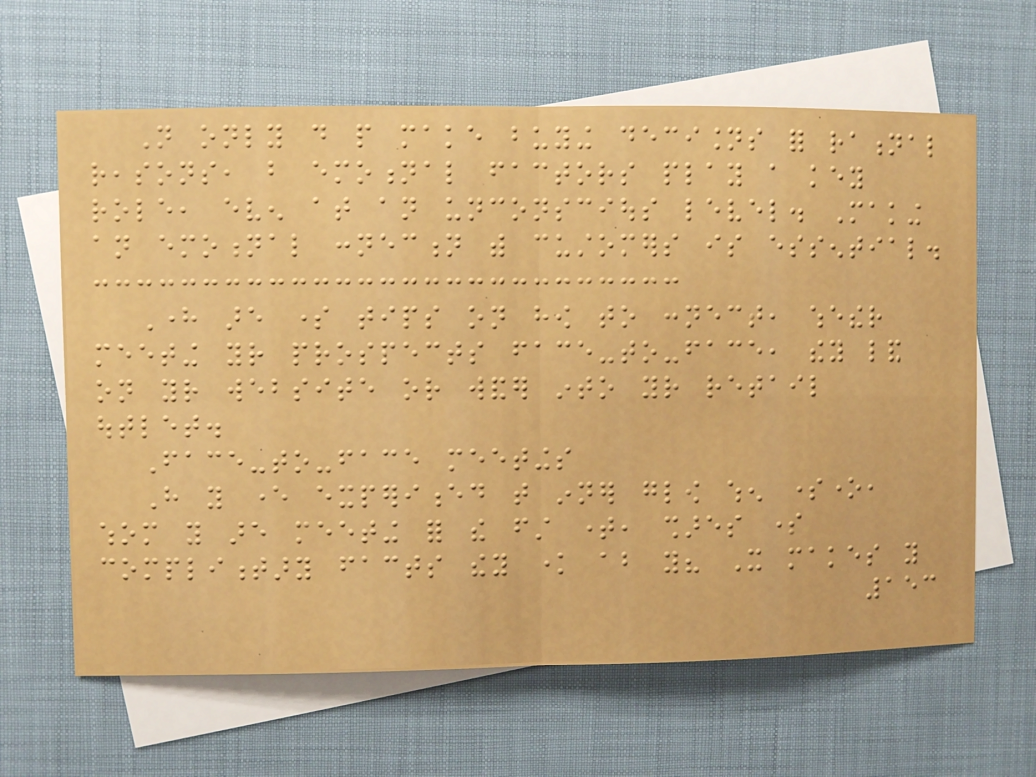Not only do people make buying decisions for rational
reasons, but emotional factors play a key
role, even at an unconscious level. Making
an emotional connection with customers is essential.
Here are some tips on how to connect, whether
meeting your prospects face-to-face, they land
on your website or wander into your retail
outlet.
Face-to-face meetings
Have you ever experienced that inner glow when someone,
whom you are meeting for the first time, shares some
complimentary facts they know about you? It makes you
153
